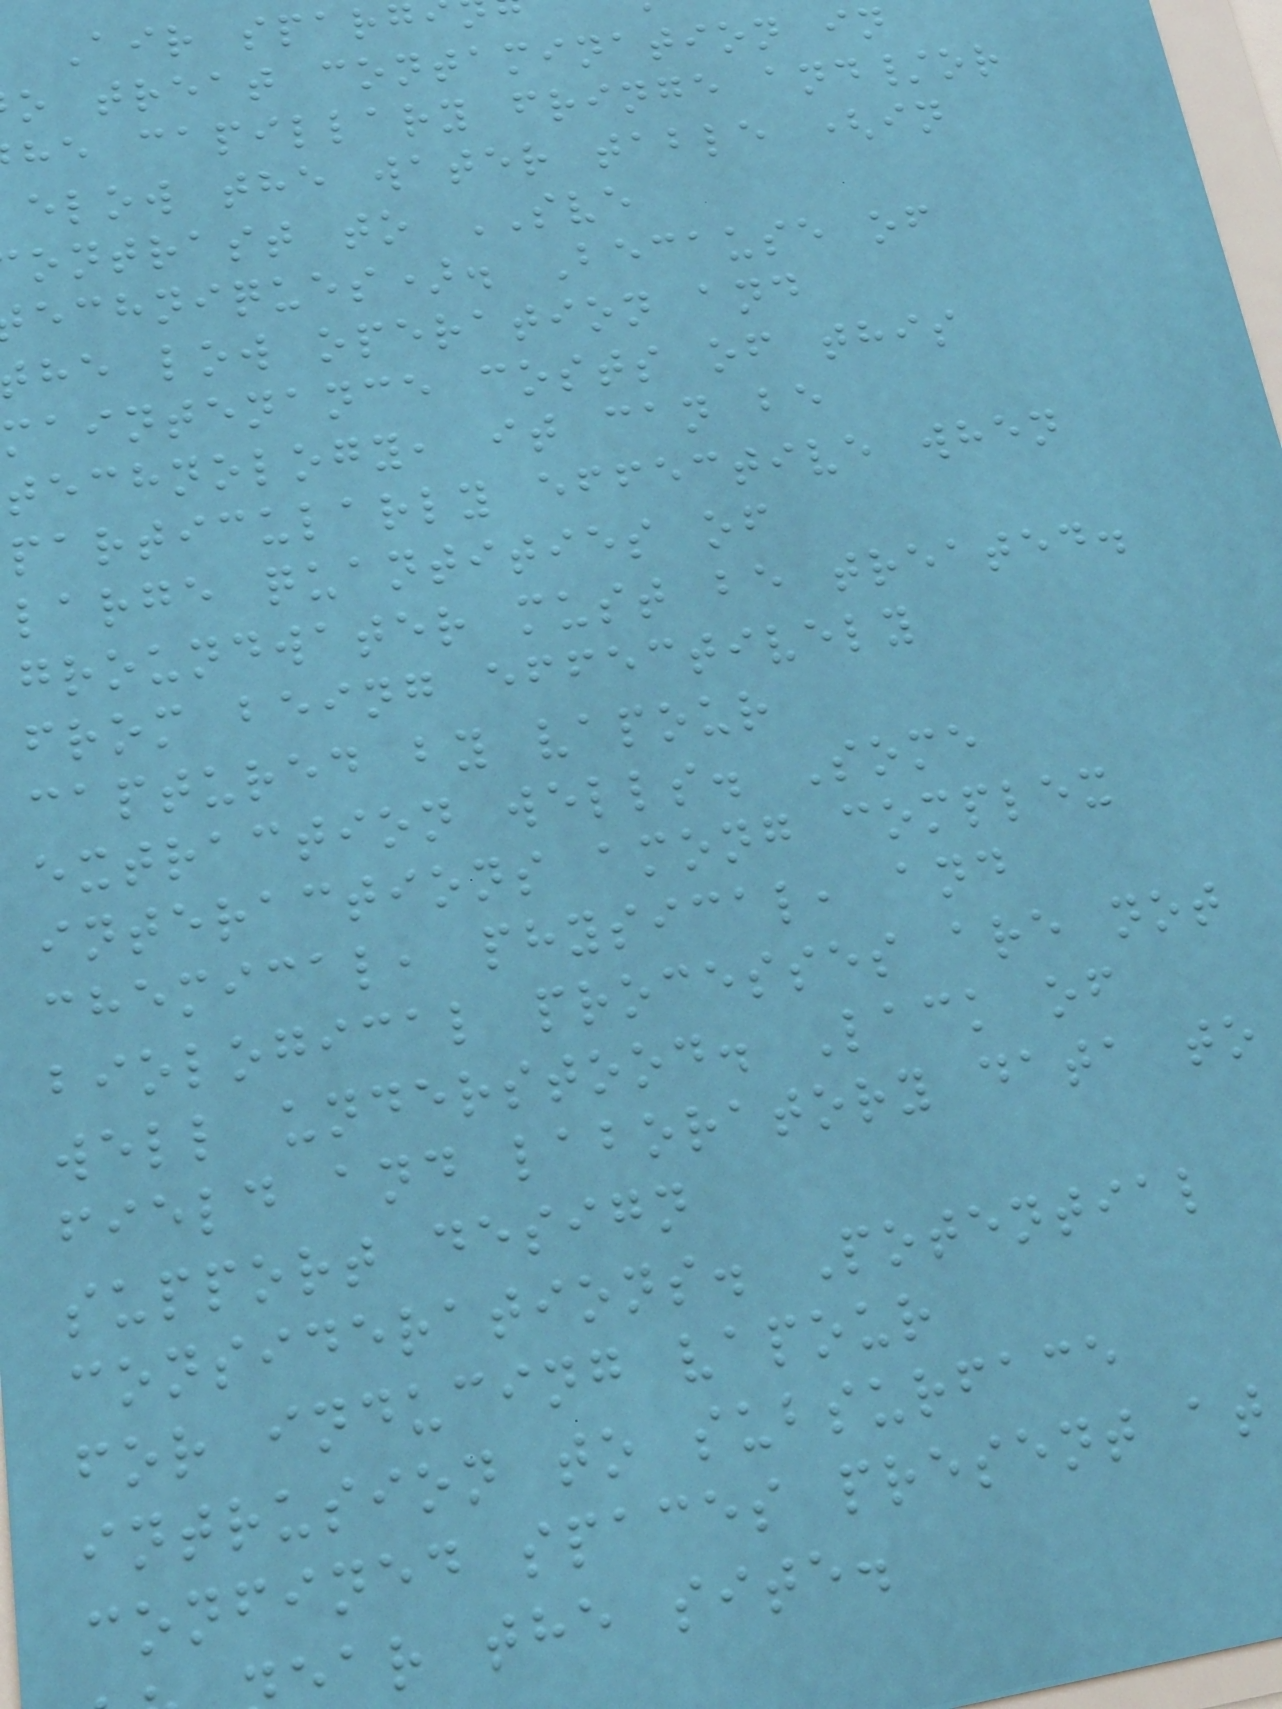Air sparg
o treat contamination in
he capillary fringe and/or
elow the water table (in
ontrast to SVE
echniques). Because of
he low operation and
maintenance costs of this
technology, it can be
particularly effective when
large quantities of
groundwater must be treated.
from being effectively
captured by vapour
extraction wells. Some
interactions among complex
chemical, physical, and
biological processes are not
well understood. Lack of
field and laboratory data to
support design
considerations. Potential
for inducing vapour
intrusion to subsurface
confined spaces present at
ar the site.
